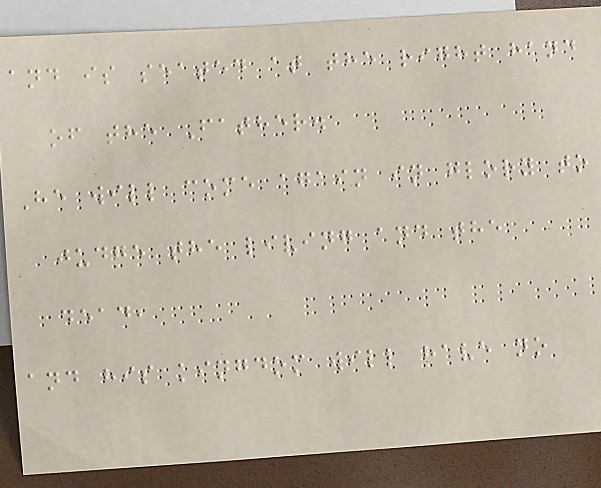and is seated at the right hand
of the Father.
He will come again in glory to
judge the living and the
dead,
and his kingdom will have no
